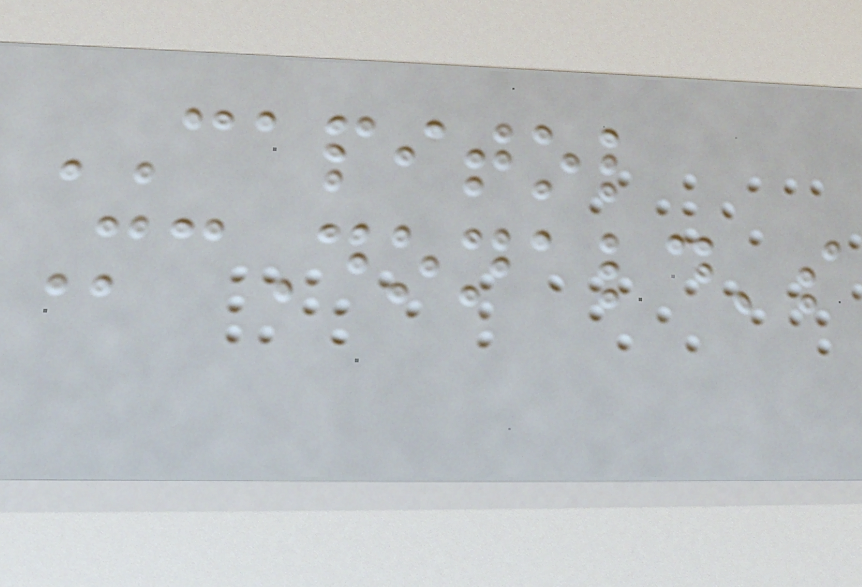CAPITOL
McDonald's
